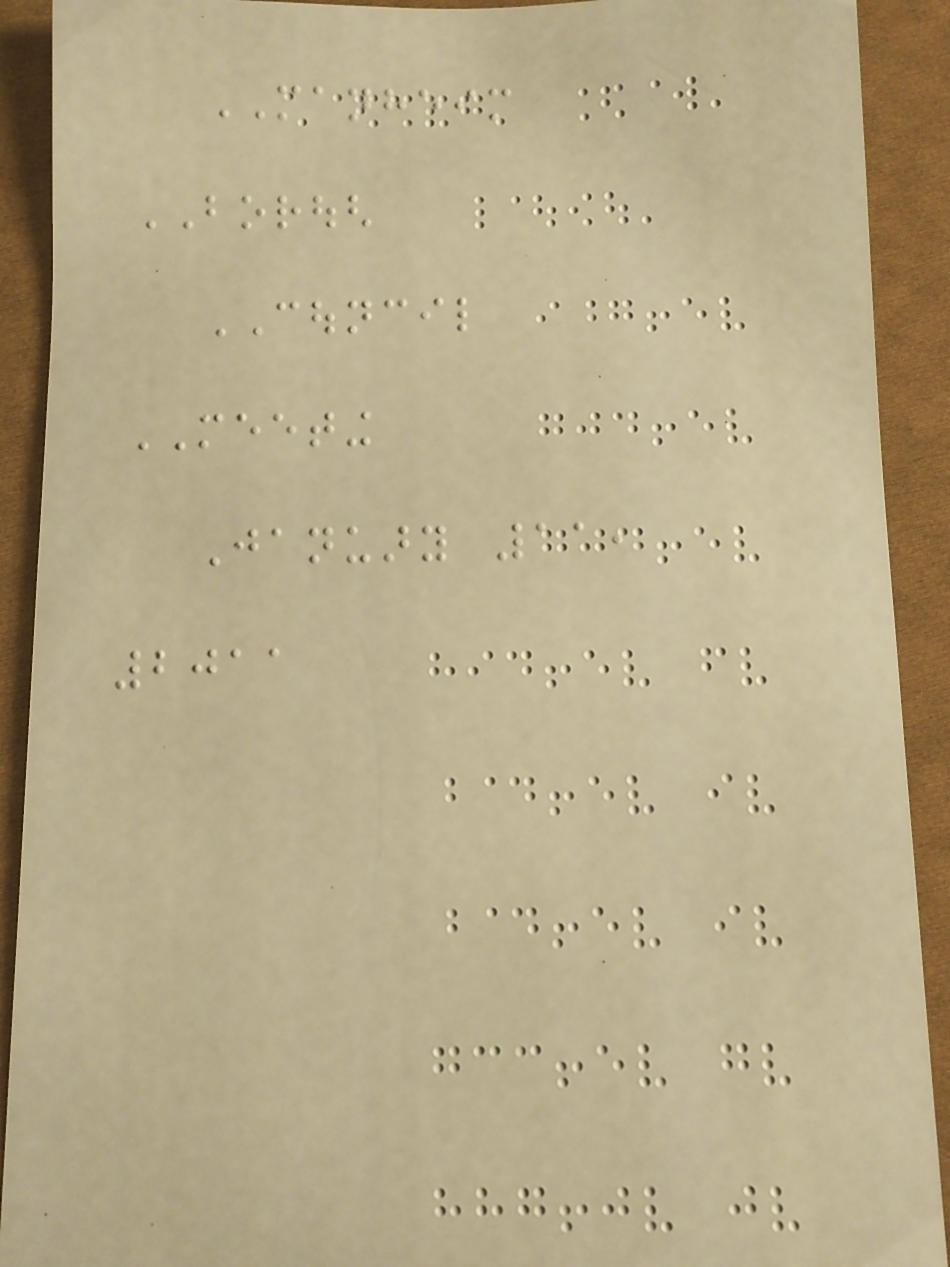MANHEIM
BOROUGH
COUNCIL
MEETING
January 11,
2011
